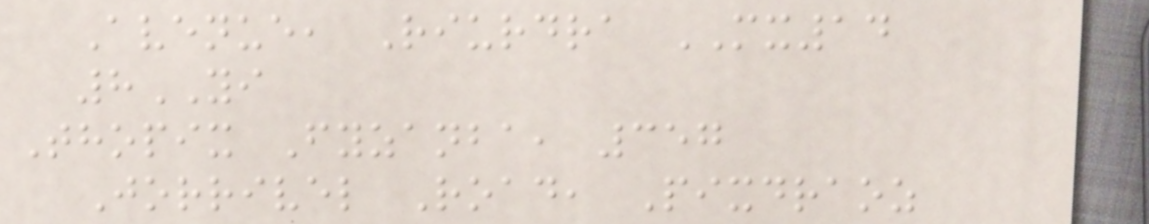Avenue, Riurdra MX14
8YI
Thopix Fyzanba, 357
Jorrivel Road, Pixdraoz
